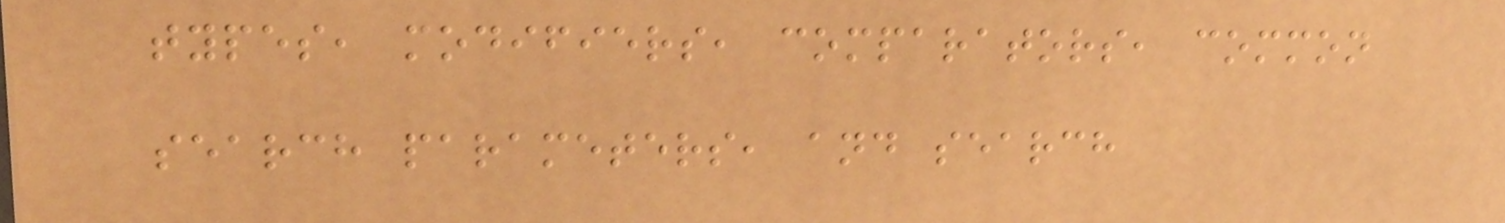types, modifiers, comparators, common
search parameters, and search
